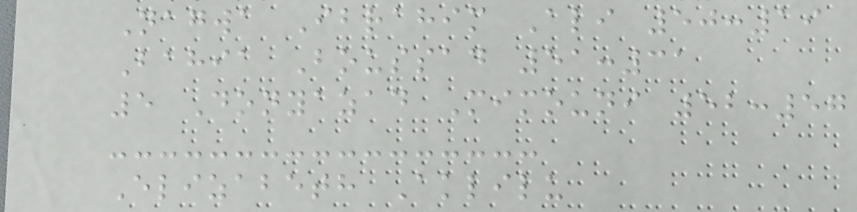Nagwa Ibrahim Ali 50:19
Bahia Boussad 51:31
5 Donyazad Mimouni 52:57
Elizabeth Aklilu
